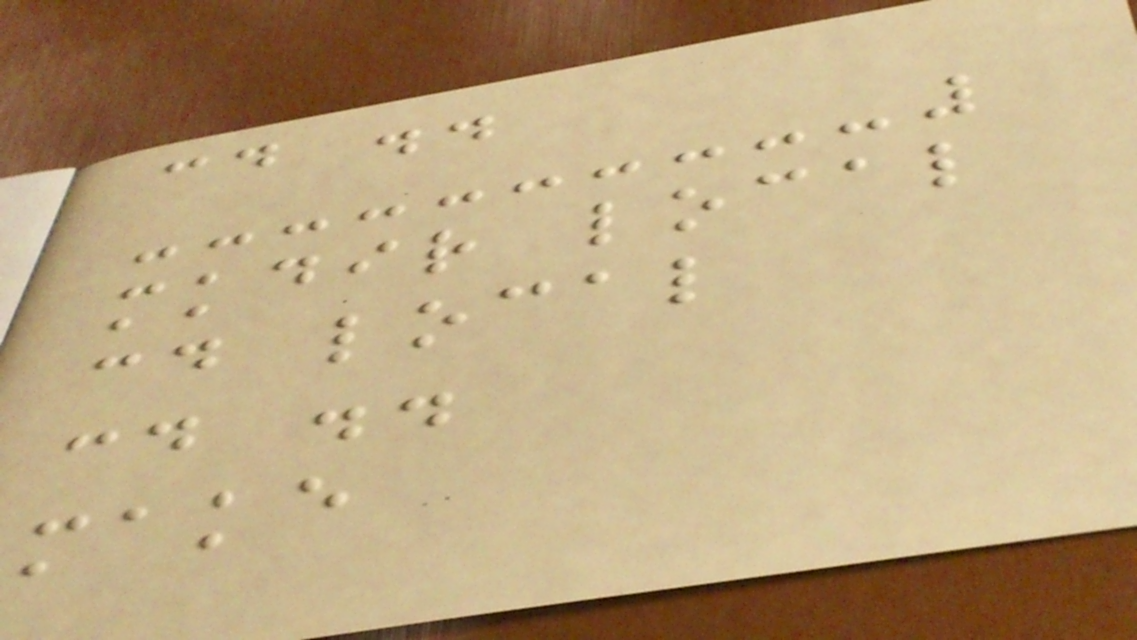cd ..
mkdir local
cd local
cd ..
make
